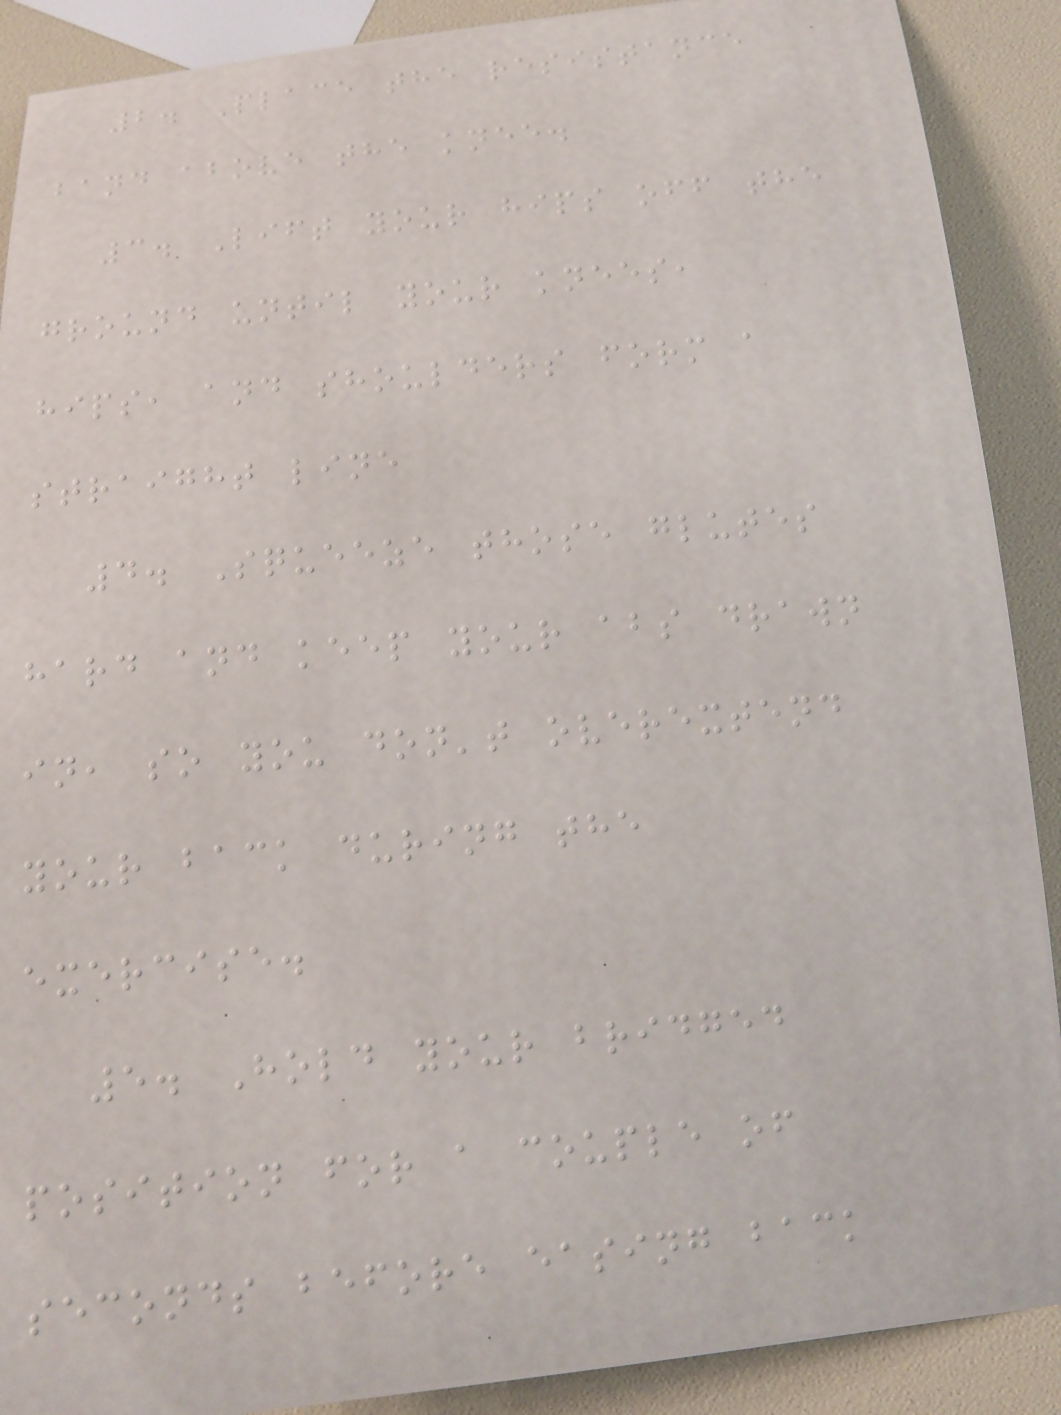2. Place the resistance
band above the knee.
3. Lift your hips off the
ground until your knees,
hips, and shoulders form a
straight line
4. Squeeze those glutes
hard and keep your abs drawn
in, so you don't overextend
your back during the
exercise.
5. Hold your bridged
position for a couple of
seconds before easing back
